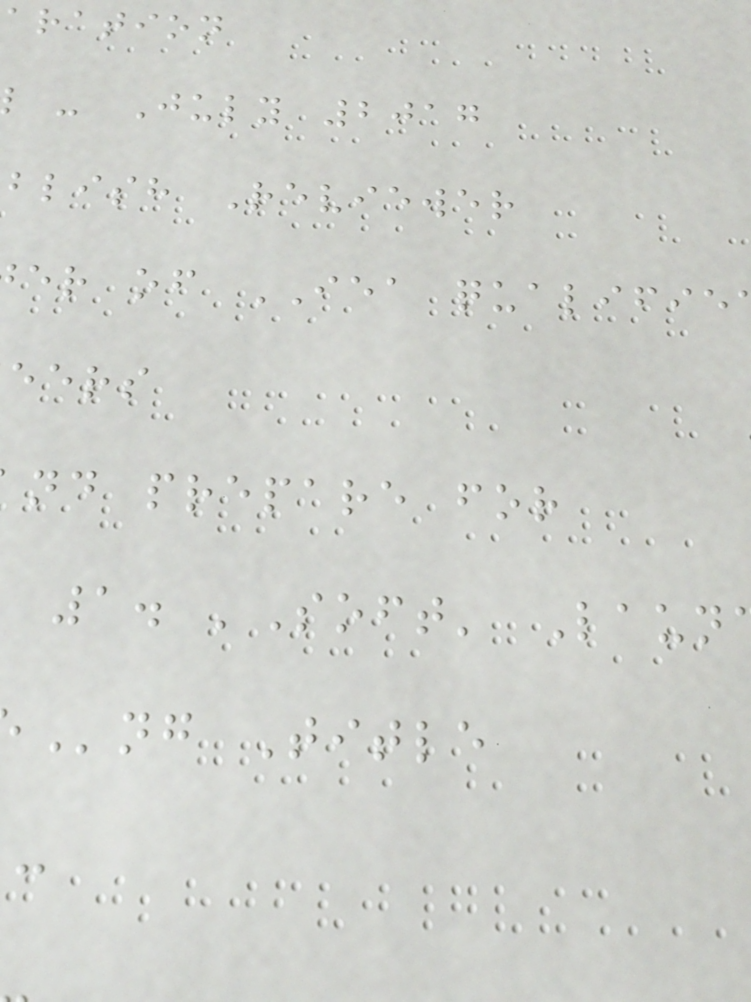aration
- July 2017
blish Reviewer
er of IEA qualifie
eers
nd prepare for
1. 'Soft' Laun
ng Title
